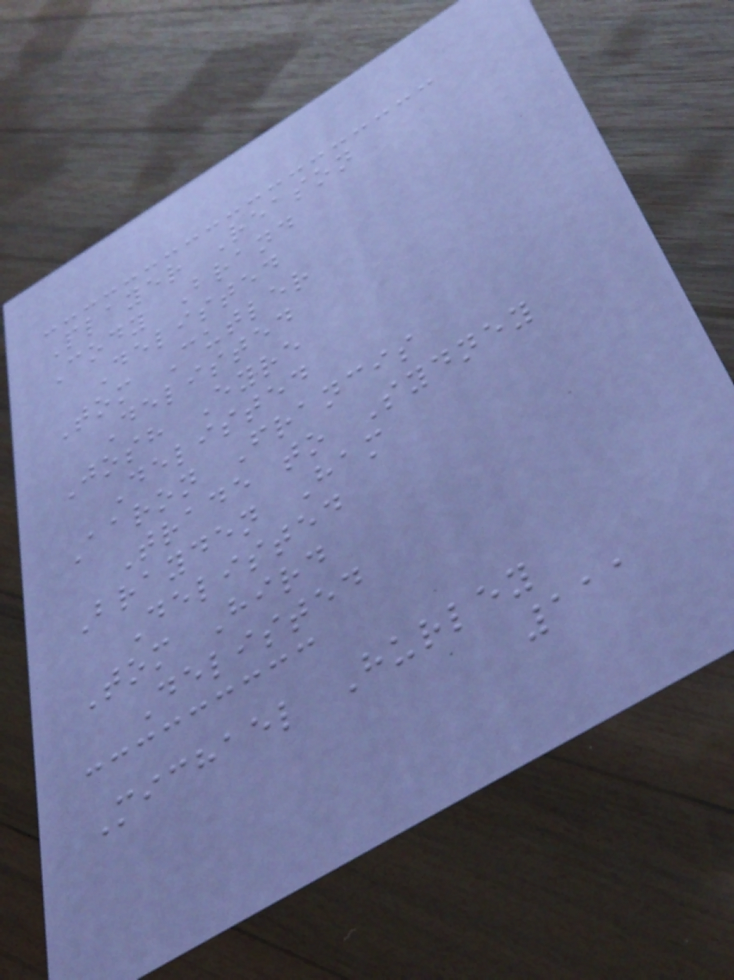Player Reason
Cody Brand
Delisted
Tom Cutler
Delisted
Josh Eyre
Delisted
Aaron Francis
Trade to Sydney
Brayden Ham
Delisted
Tom Hird
Delisted
Michael Hurley
111
